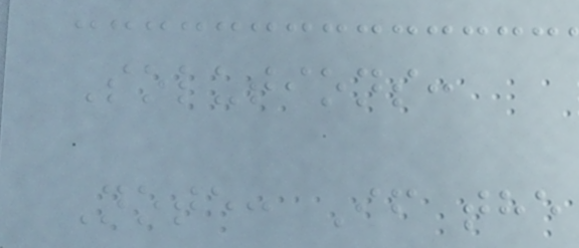Solutions:
Note: If the
